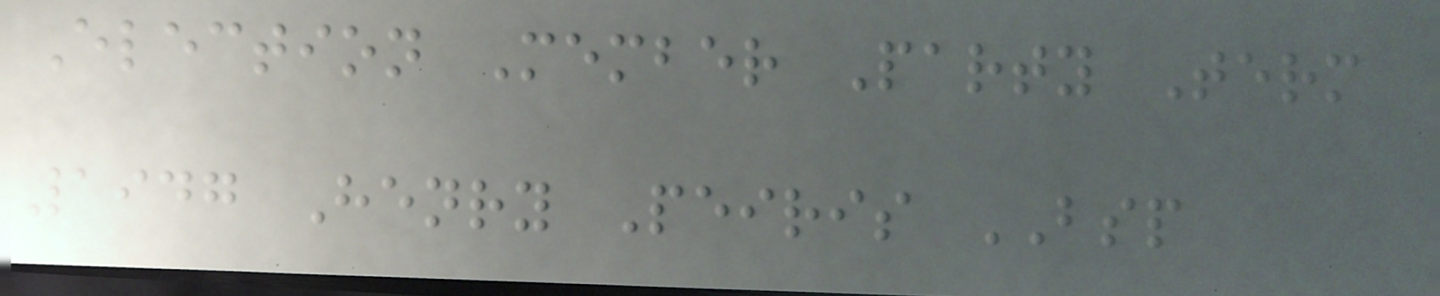Election Member Party Term
1947 Henry Peiris BSP
